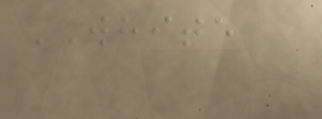WHITE
